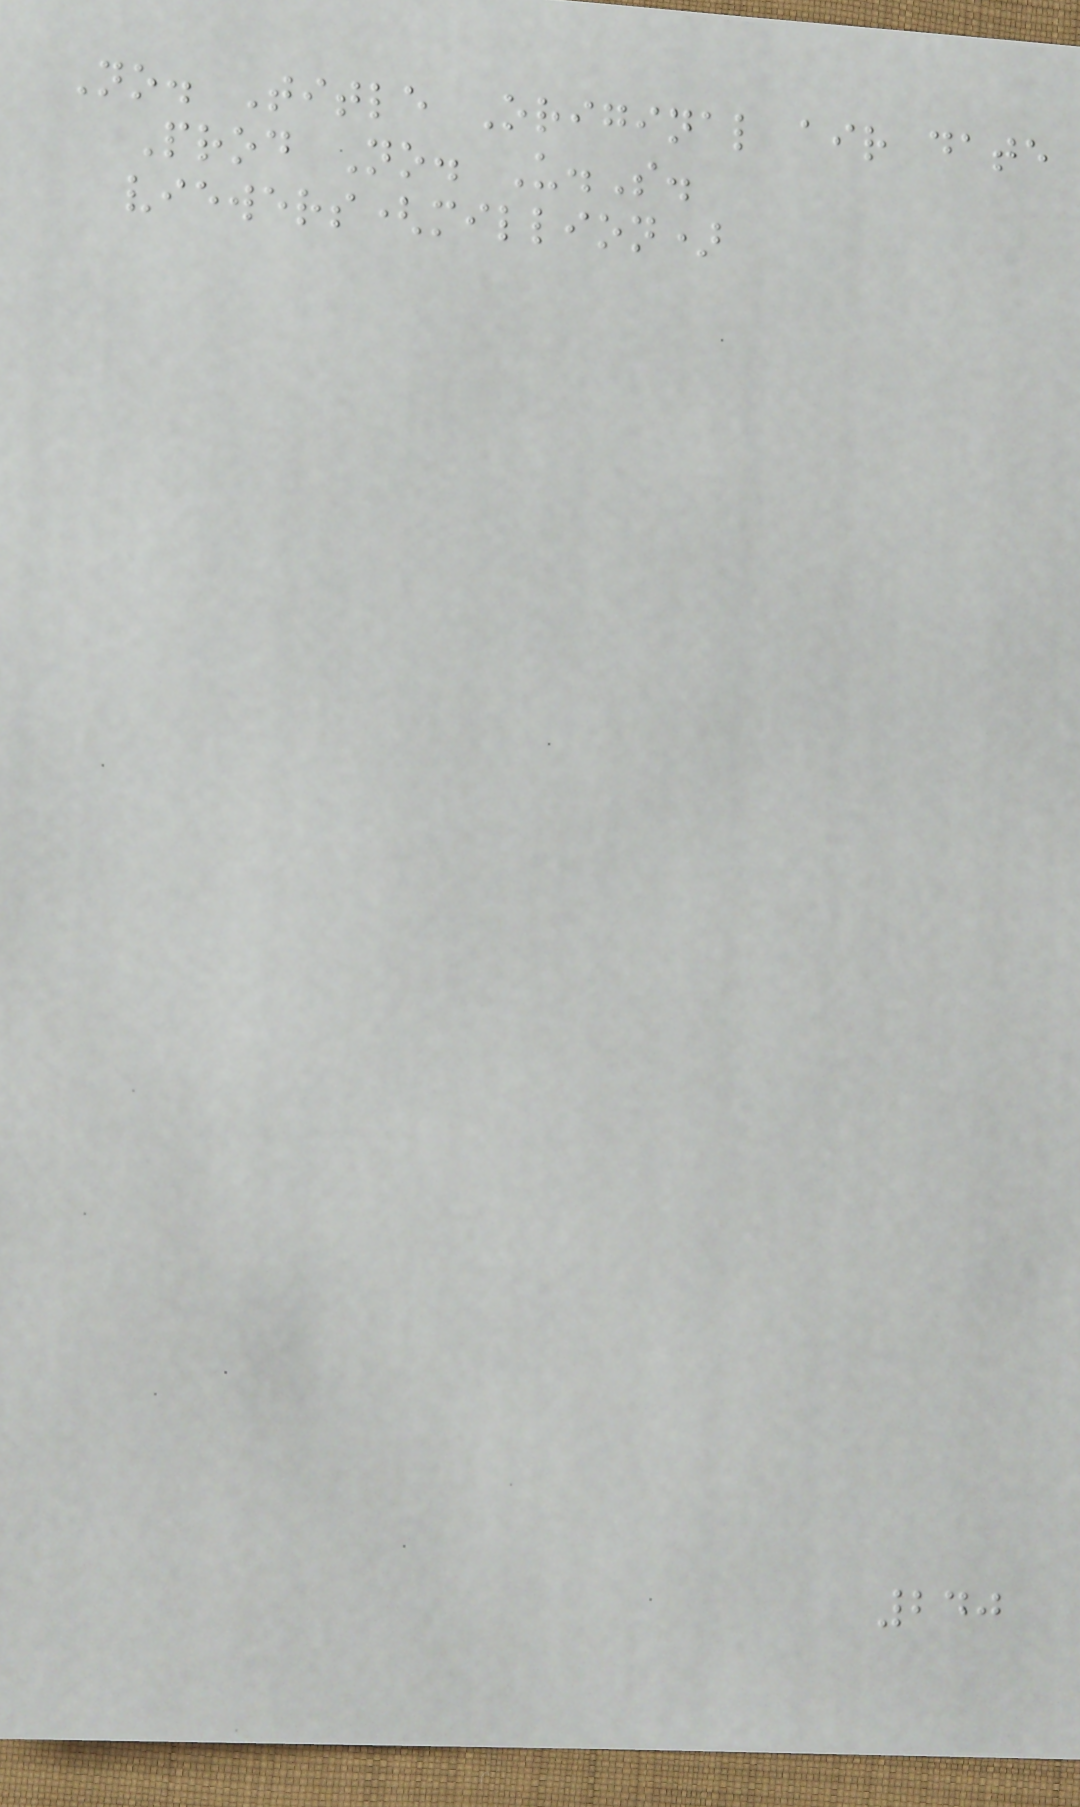No. Title Original air date
Prod No. U.S.
viewers(million)
240
